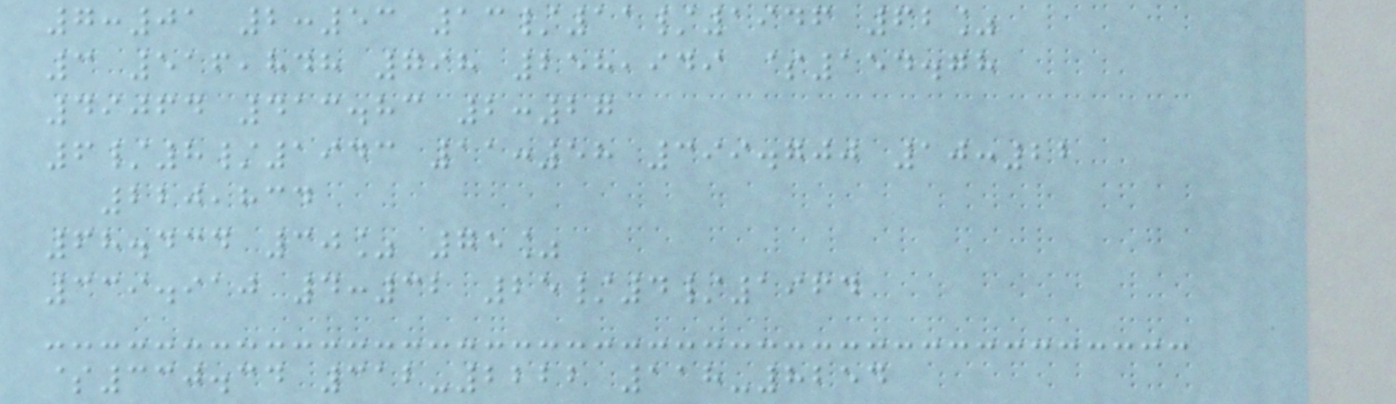7:01 2:53 13/11/1946 62%
3 516,848 798 258,949 $154.78
49064 413.83 2:27
6/8/1943 11:58 399.700 10:22
220,834
68.434 30% 75%
339.910 4:32 25/4/1964
$330.34 312-2222 118-8254
